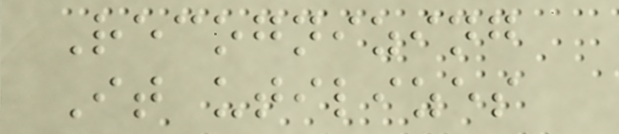Recognizing
It utilizes
